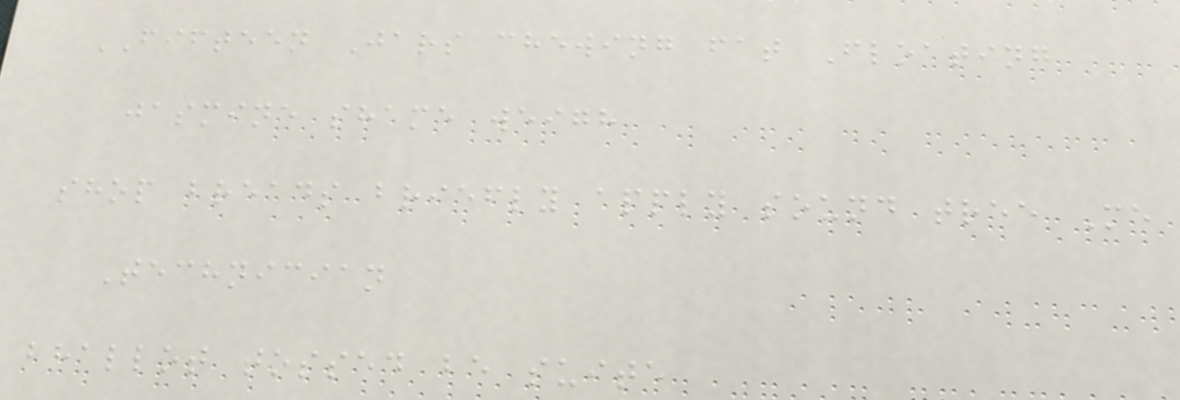FIFTEEN Jars chewing fat Floating
jasmine shame weigh
shop breads briefly apply sound tree Me
Technician
bhallot tossed be suite
